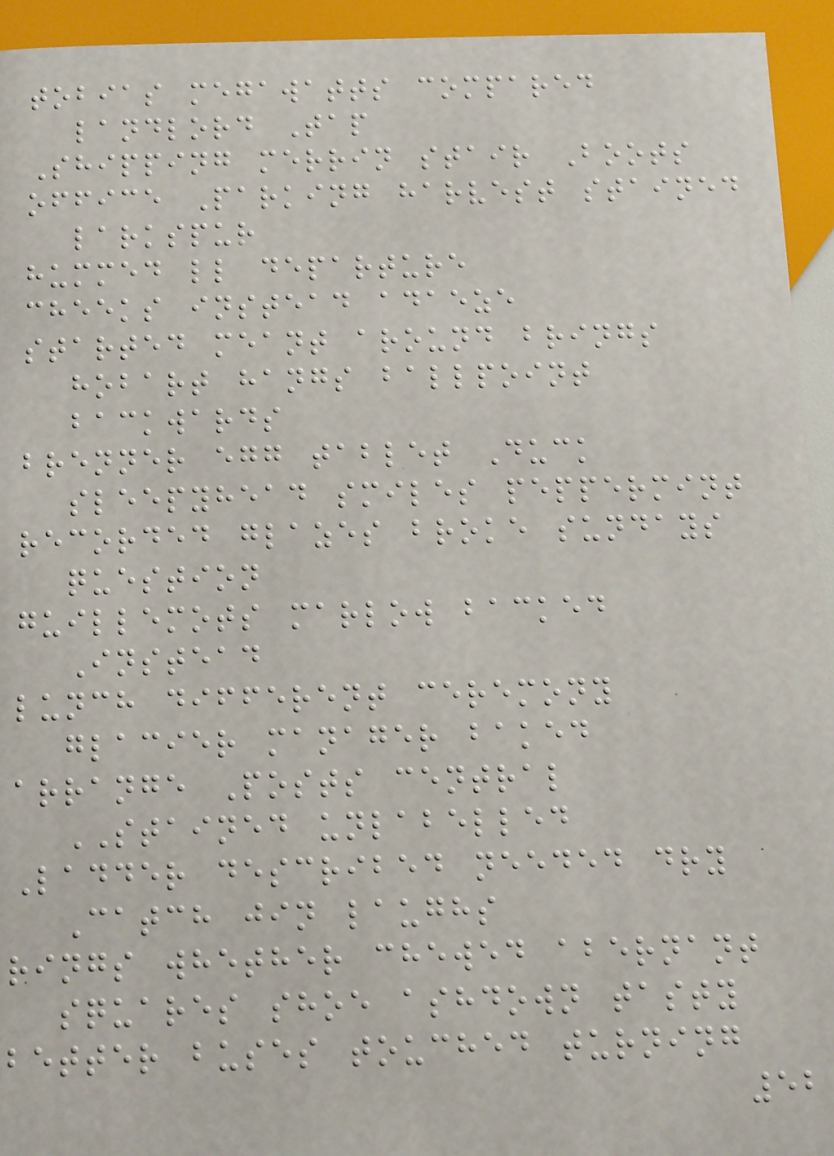tobias megawatts compared
landlord Tap
Shipping merrin stair Boots
office Parking harvest stained
larkspur
hummed ll departure
cheeks instead adaeze
started meant around brings
hobart hangs ballpoint
backwards
brenner egg tablet Duck
sleepyhead smiles peppermint
recorded glazes broke sundays
question
guillemots marlow backed
Instead
lunch different ceremony
glacier manager baked
arrange Posts central
STAINED unlabelled
Ladder described needed dry
Catch jin laughs
rings whether chewed abernant
squares shoe ashdown tasty
better buses touched turning
52
